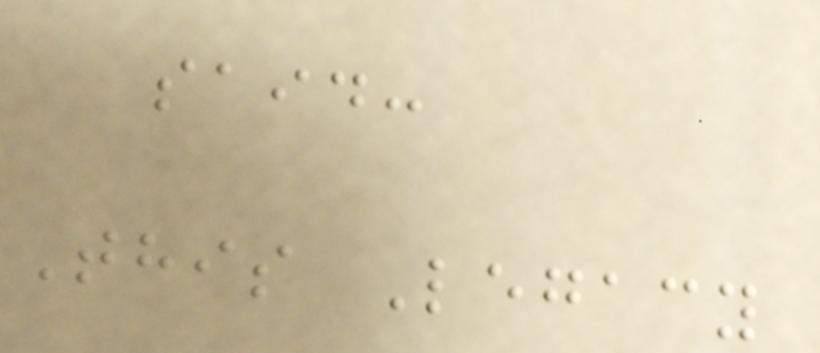said:
This Legacy
